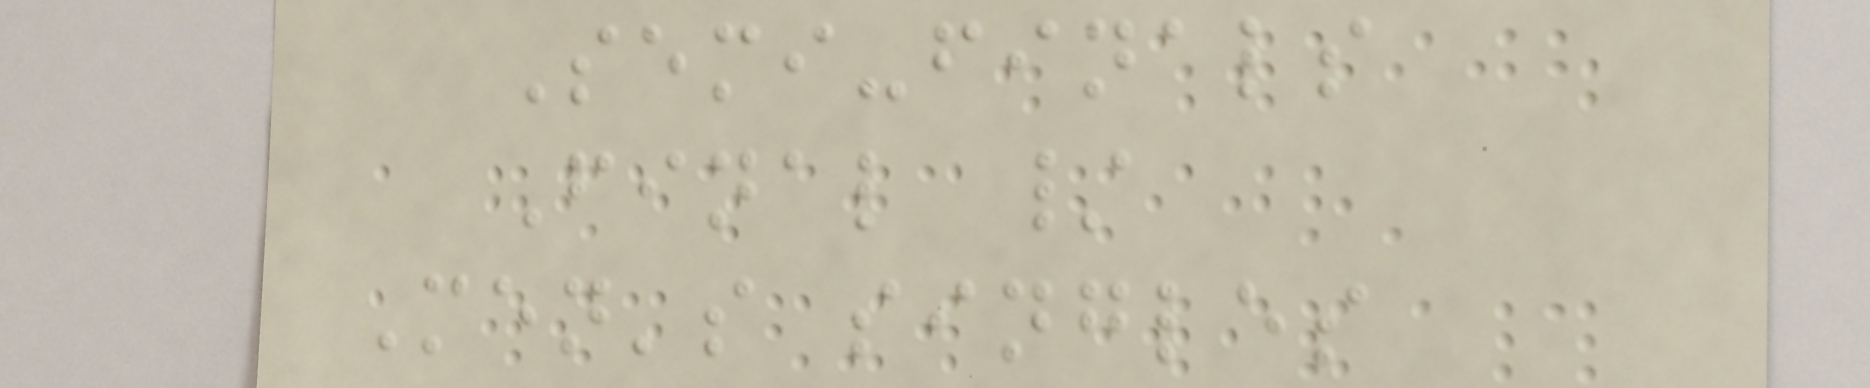Semi-finals
Final /
Men's singles
